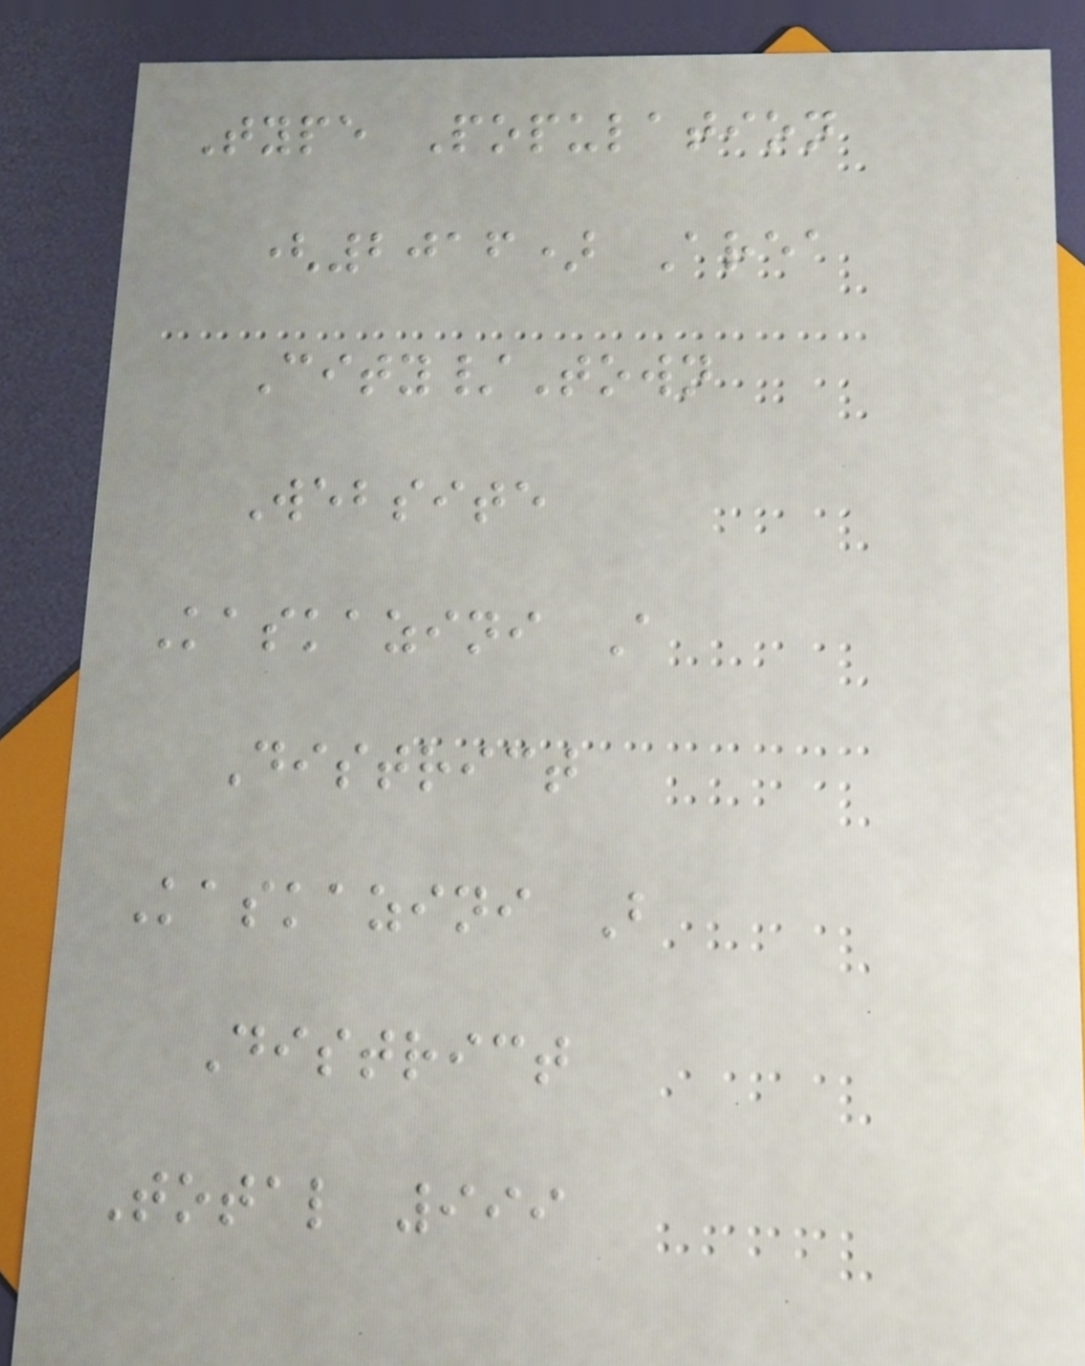Type Population
(2016) Area
City/Town
Website
Kaskazini A
District
Kaskazini B
District
Total 999
